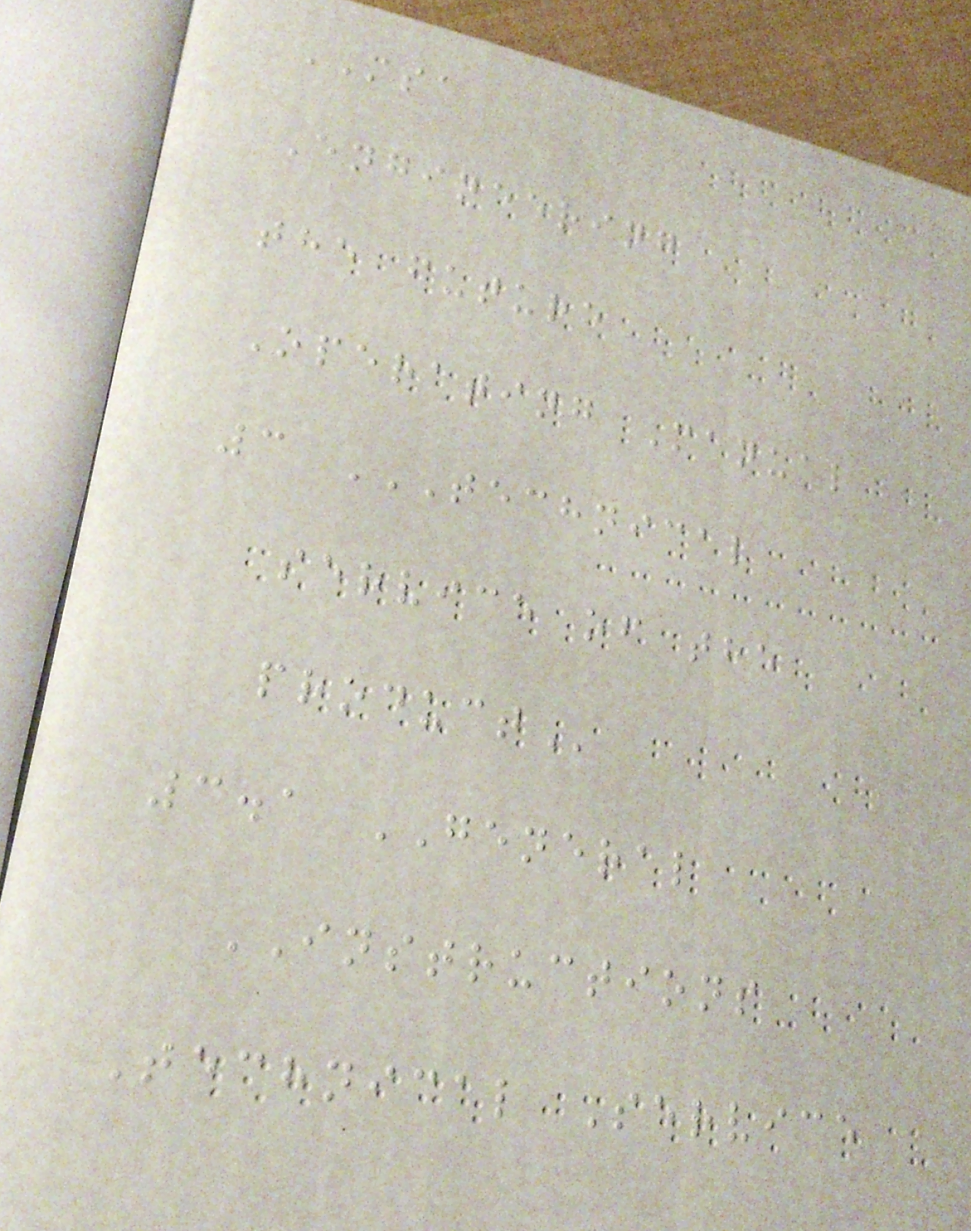MSA
Engineering
the future
Operating Manual
3 TECHNICAL
SERVICE OF THE
PRODUCT
3.1 GENERAL
INSTRUCTIONS
Technical Service
